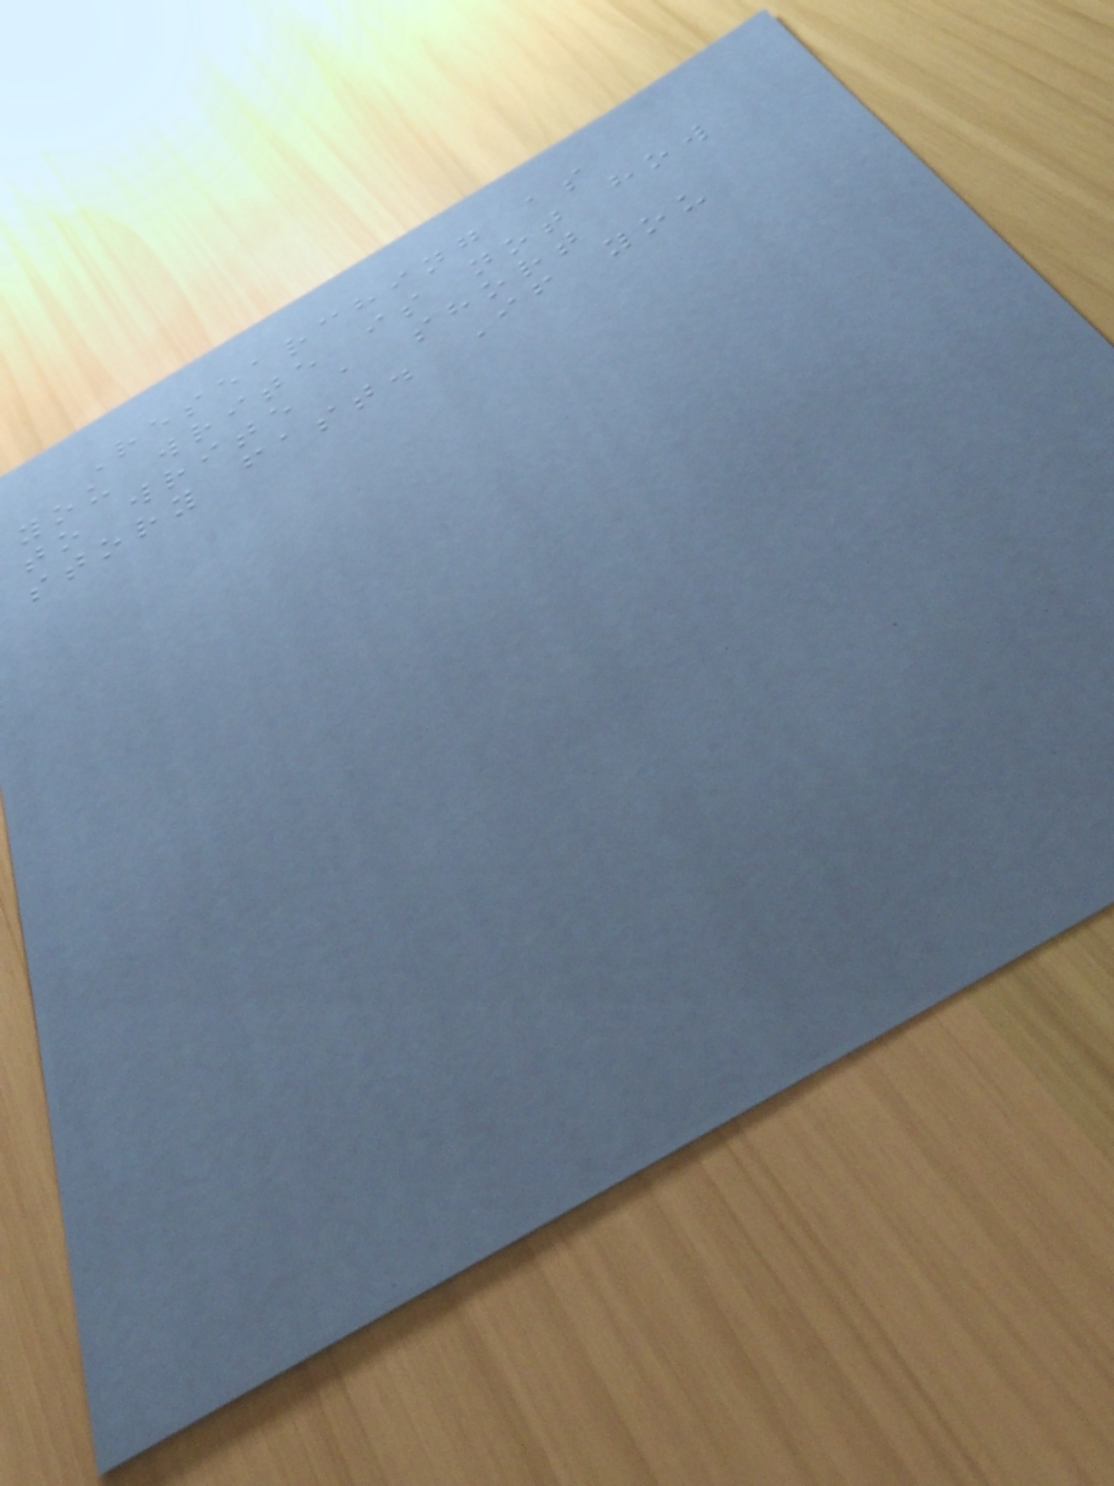Researching as
you write is not how
to write a short
story fast. If you
